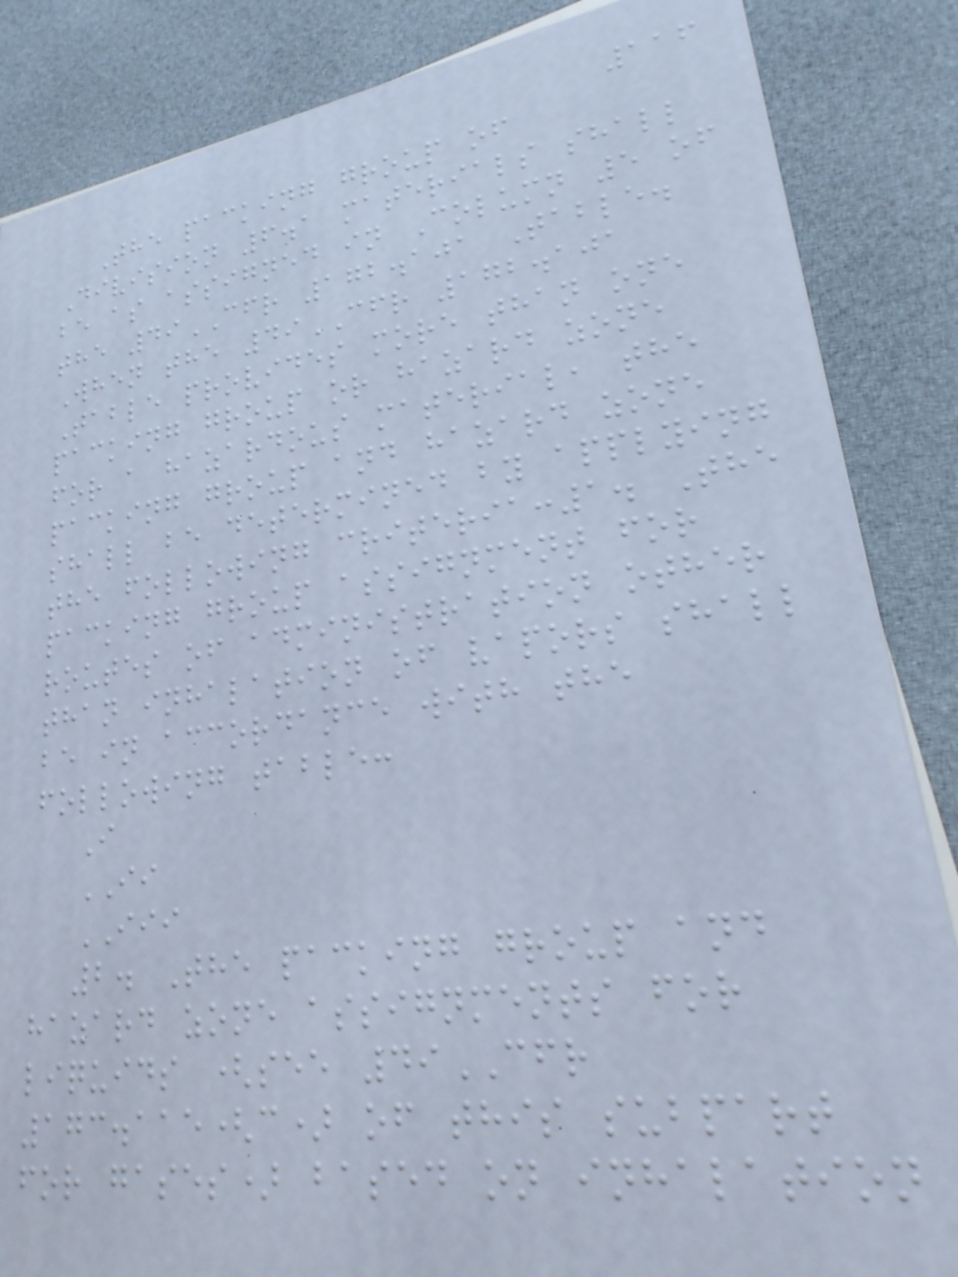116
The packing group of
Division 6.1 materials shall
be as assigned in Column 5 of
the 49CFR 172.101 Table.
When the 49CFR 172.101
Table provides more than one
packing group or hazard zone
for a hazardous material, the
packing group and hazard zone
shall be determined by applying
the following criteria:1. The
packing group assignment for
routes of administration other
than inhalation of vapors shall
be in accordance with the
following table:
I
II
III
2. The packing group and
hazard zone assignments for
liquids (see 49CFR
173.115(c) of this subpart
for gases) based on inhalation
